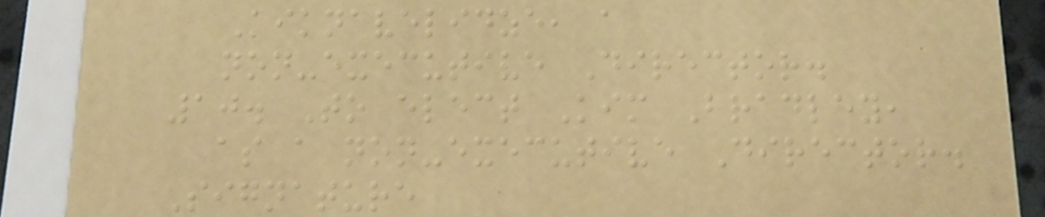Kiknavelidze, a
non-executive Director.
10. To elect Kim Bradley,
as a non-executive Director.
Signature
